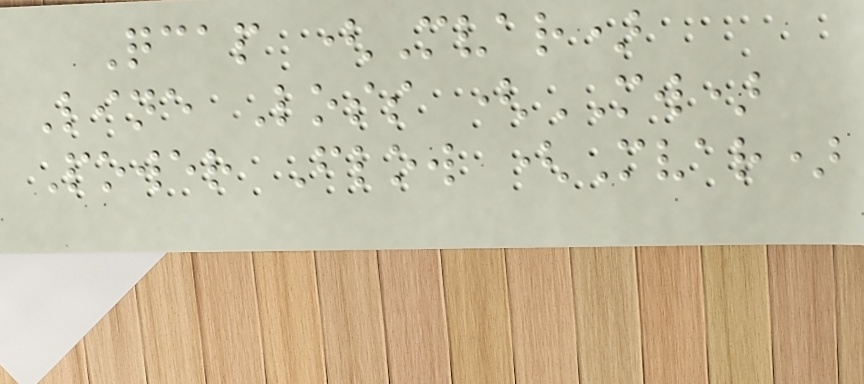Qcap (Mvar)
Line Loss (MW)
Power Flow (Mvar)
